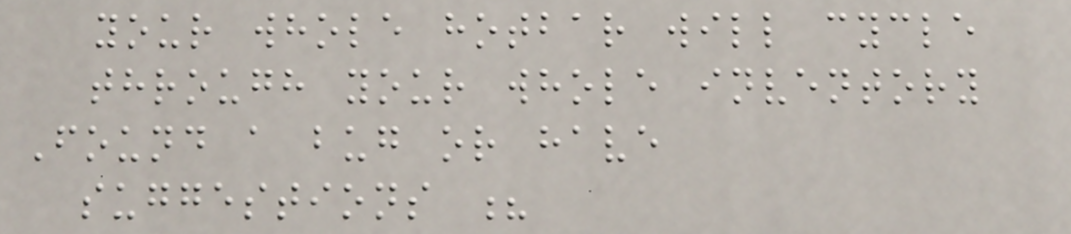your whole hotbar will cycle
through your whole inventory
Found a bug or have
suggestions ?
